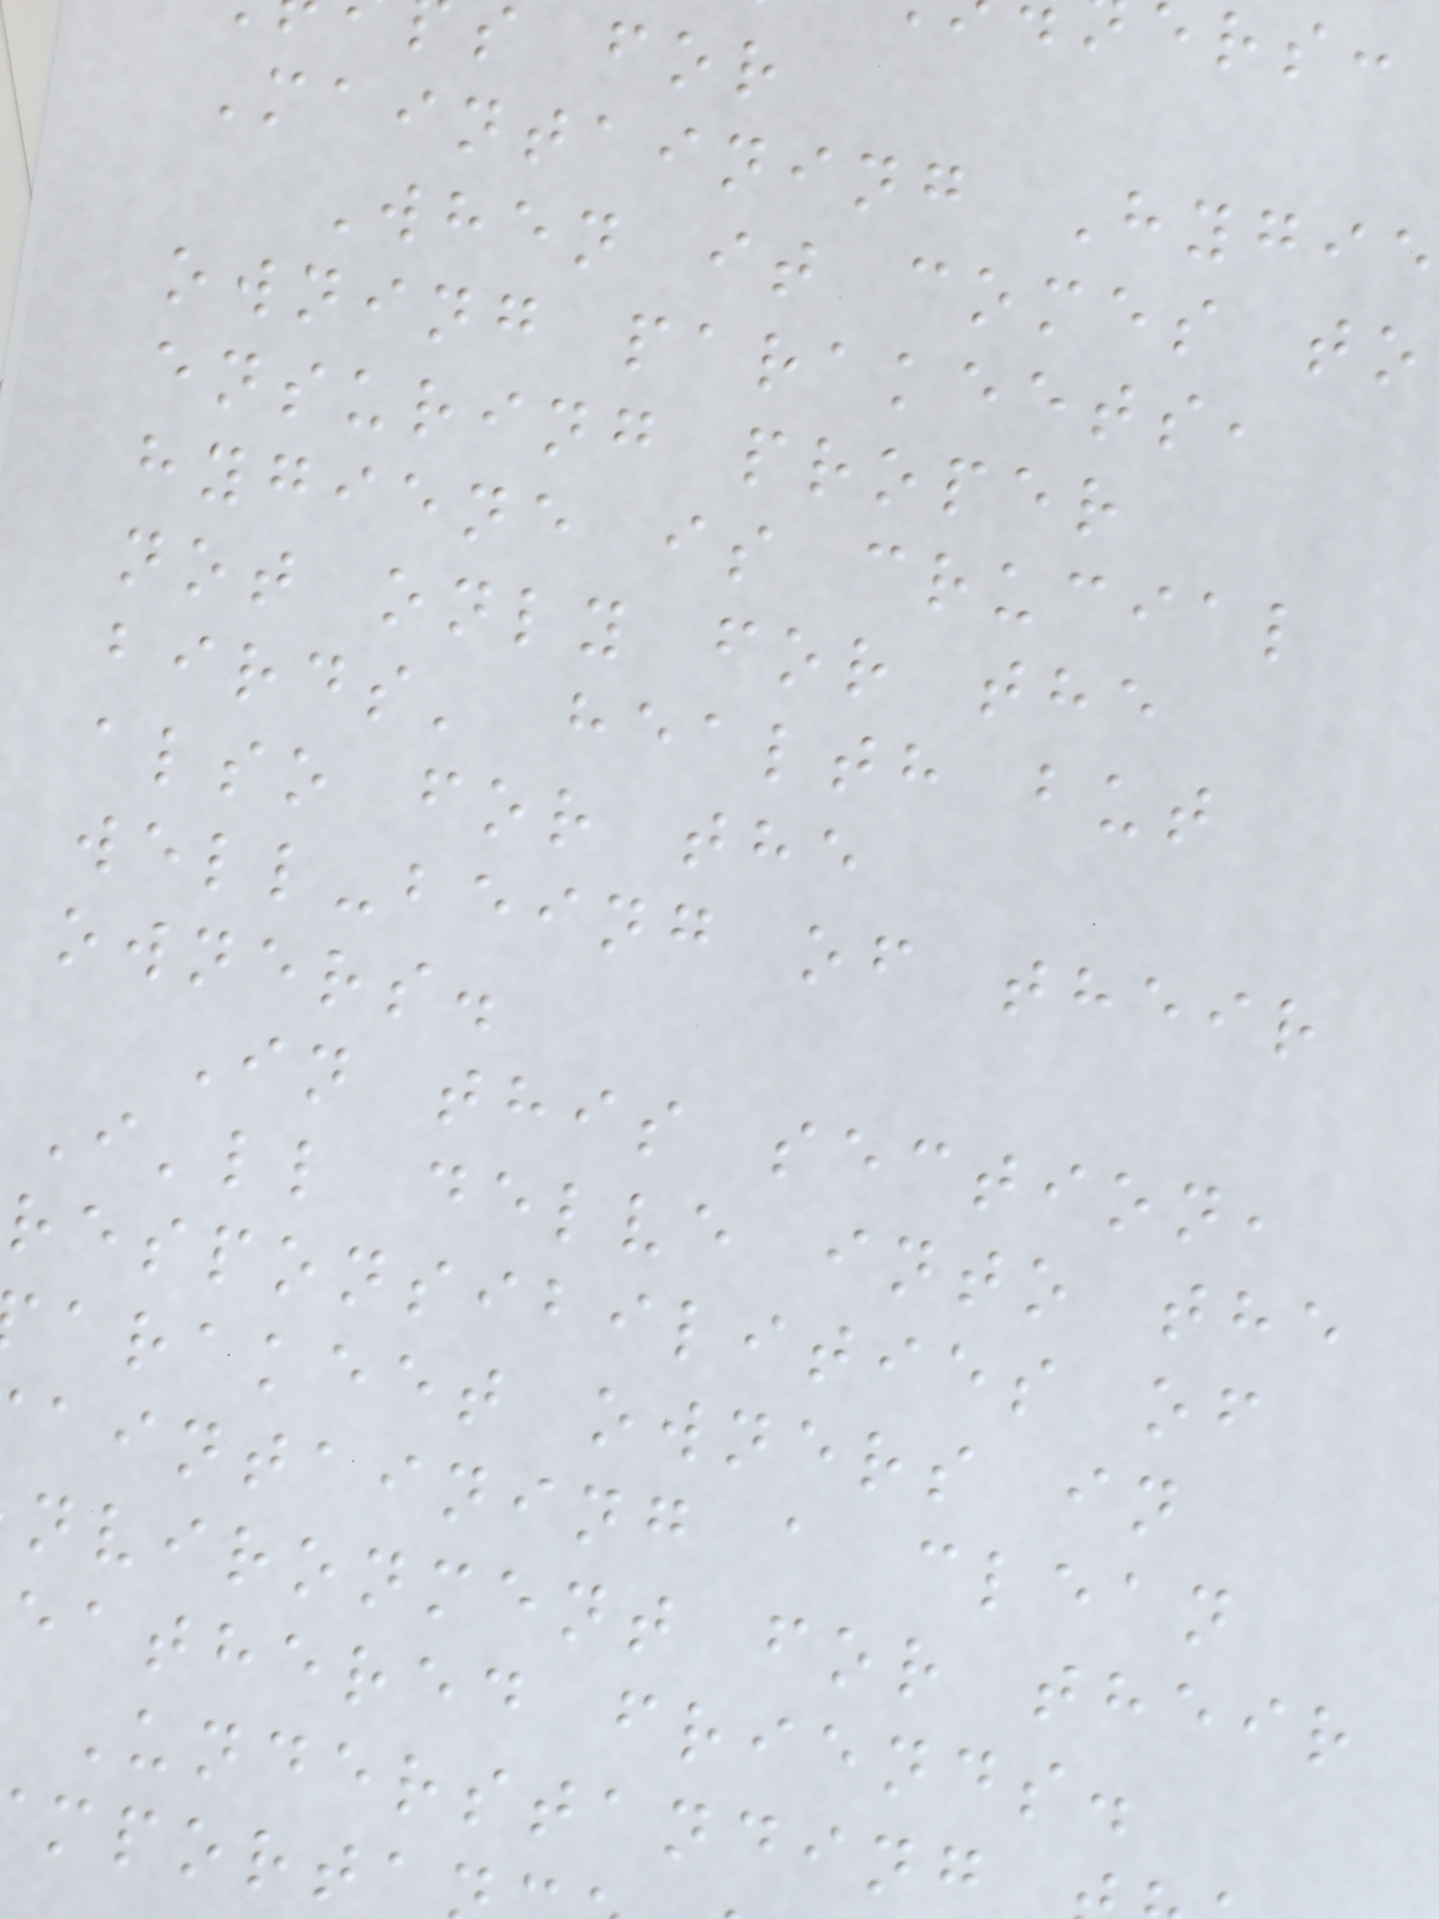s for
Maintaining Hygie
When it comes to
owning parakeets,
ensuring proper
hygiene is crucial
not only for the
birds' health but
also for the
well-being of their
owners.
In this section,
I'll delve into the
responsibilities of
arakeet owners in
aintaining a clean
nvironment for their
eathered friends.
Understanding
